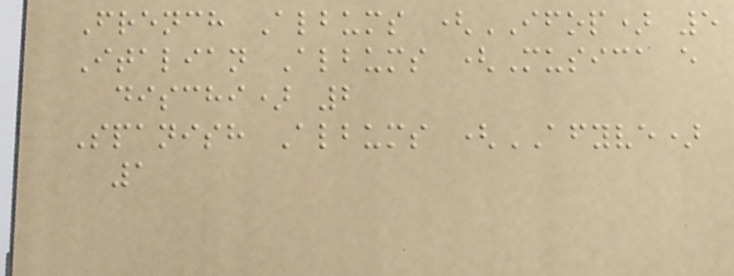French Albums (IFOP) 5
Italian Albums (Musica e
dischi) 2
Spanish Albums (AFYVE)
1
